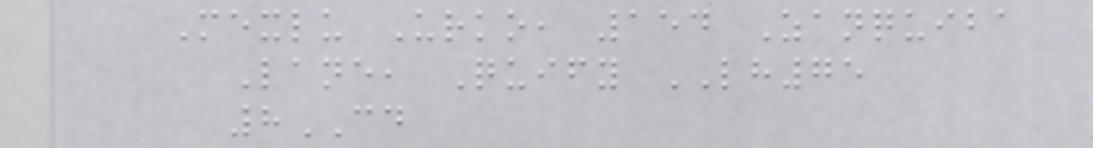Mexlu Urko, 154 Zanquiba
Lane, Quify LH75
8CD
